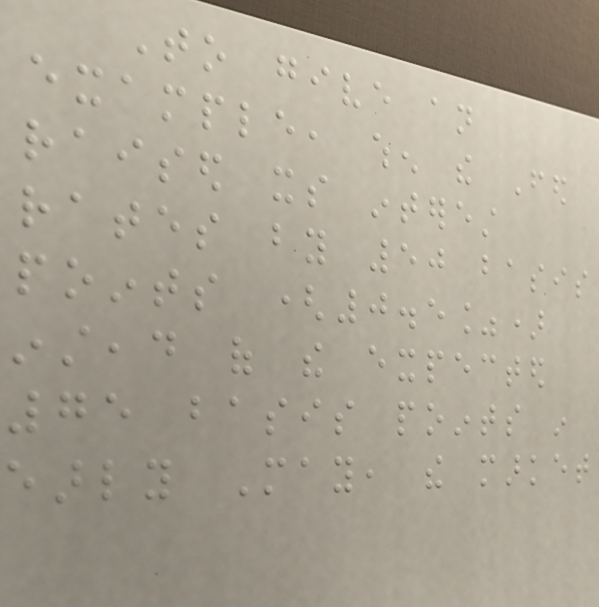To give an
example, when the Fed
raised its interest
rates by 50 basis
points (0.5%)
instead of the expected
75 basis points in
early May, the market
